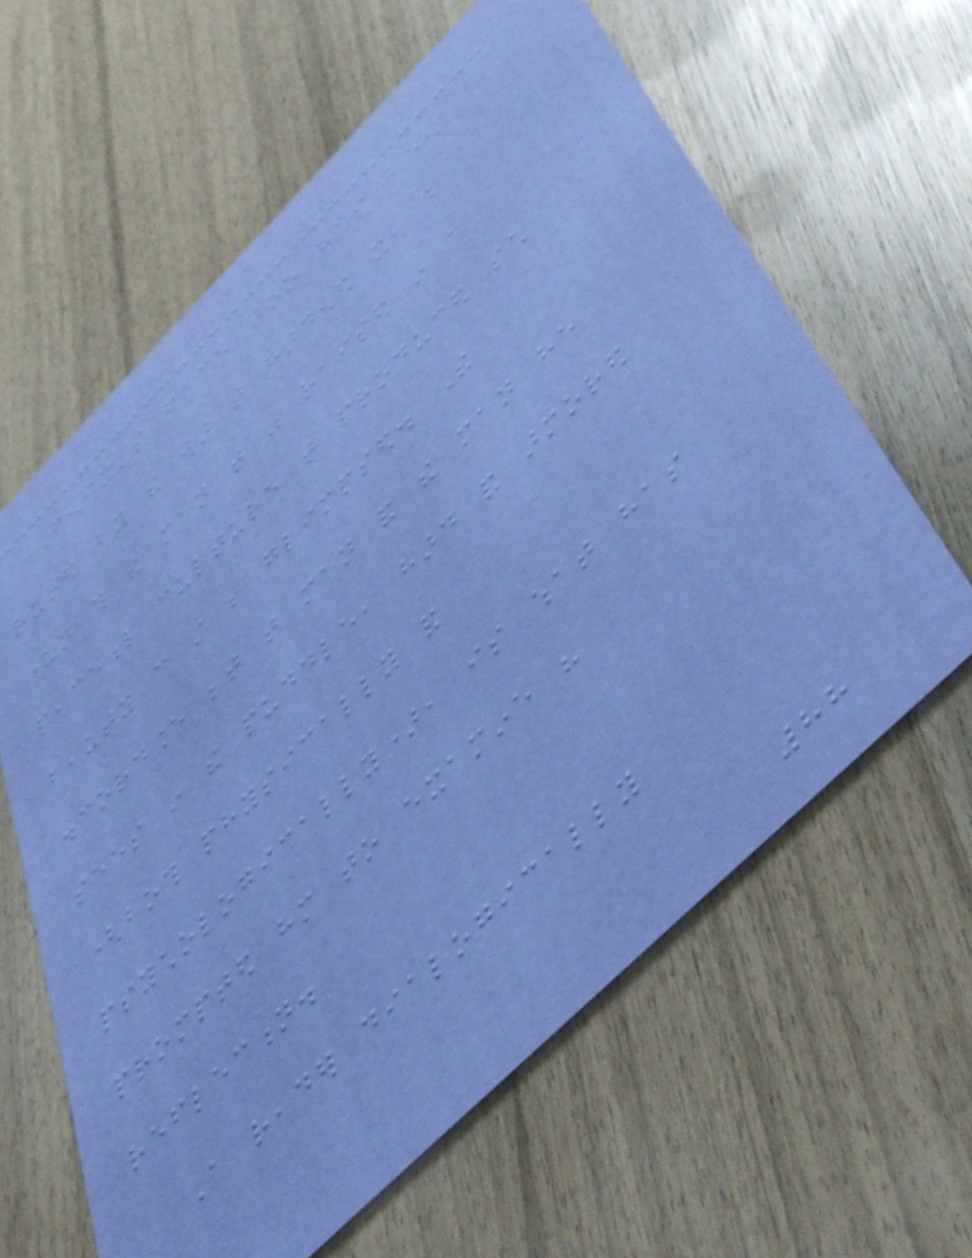Fenix's face too has been
ruined by the war that hardened it, but
underneath the man that was raised in a
peaceful culture that produced such
beauty can still be glimpsed. The
discordance between that man and the man he
sees in the puddle, hard and armored
(both physically and
psychologically), is what has
prompted him to examine his
reflection.
A reader dialogically
88
